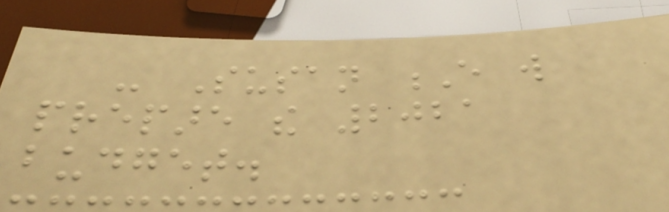- Susan E will
prepare the 2021
budget.
